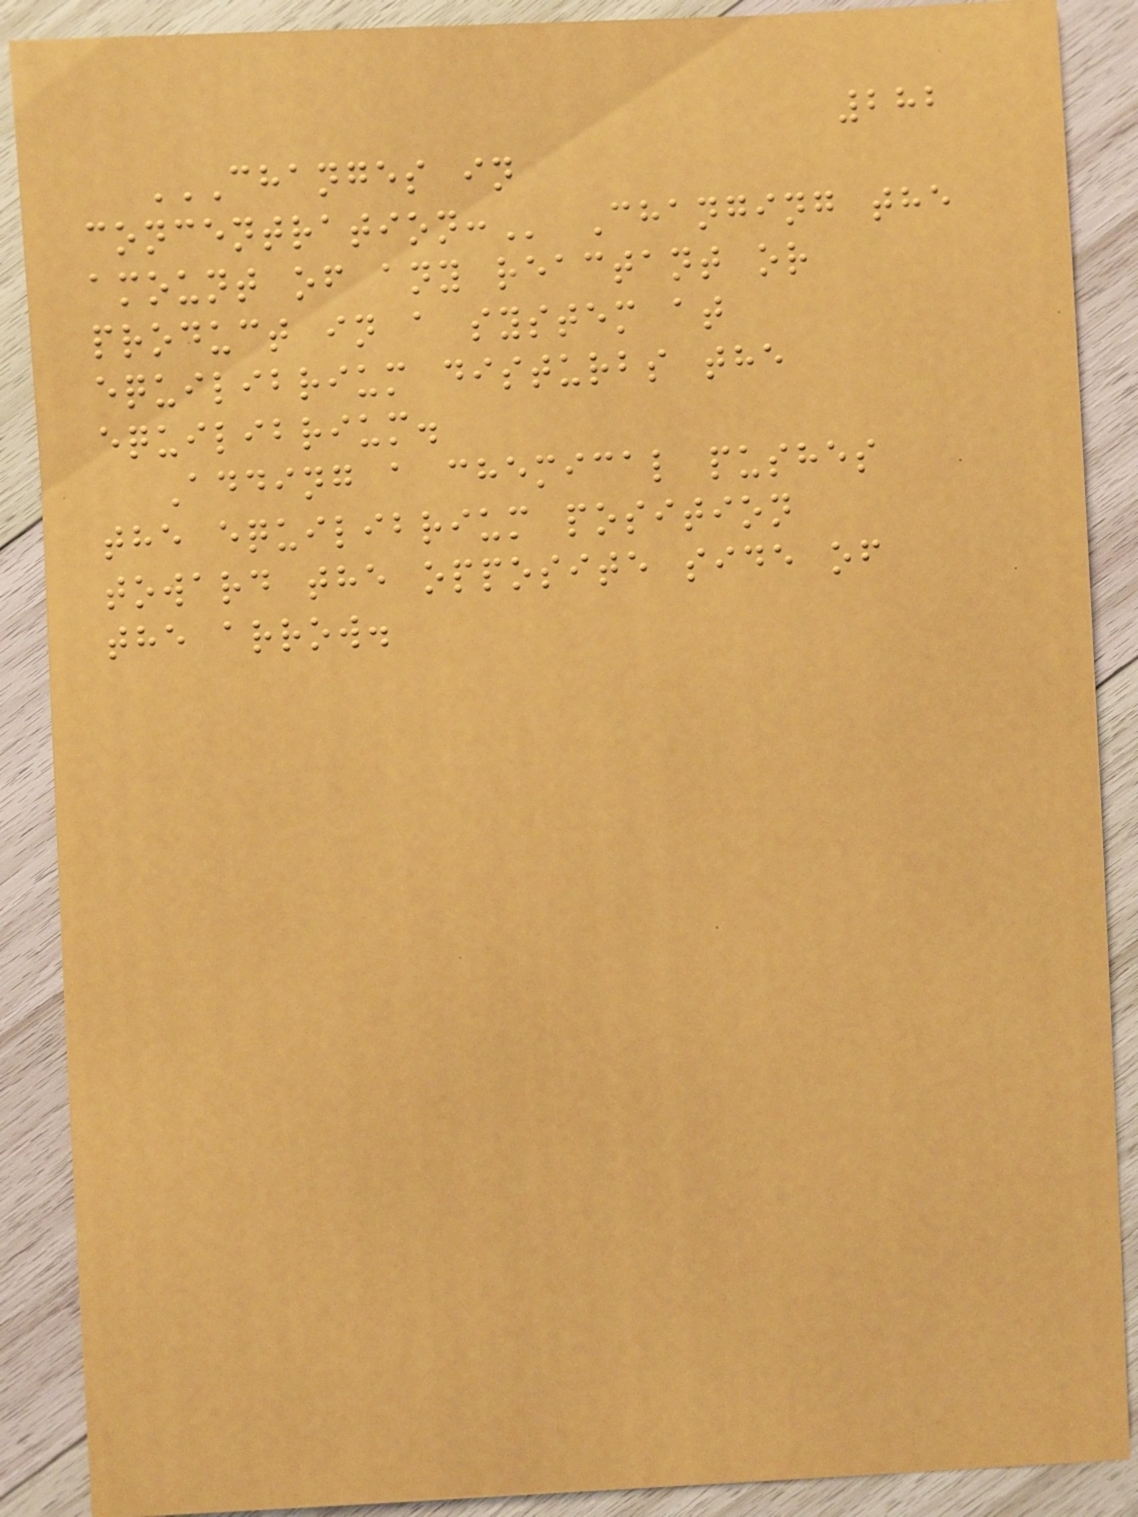282
CHANGES IN
CONCENTRATION: Changing the
amount of any reactant or
product in a system at
equilibrium disturbs the
equilibrium.
Adding a chemical pushes
the equilibrium position
toward the opposite side of
the arrow.
